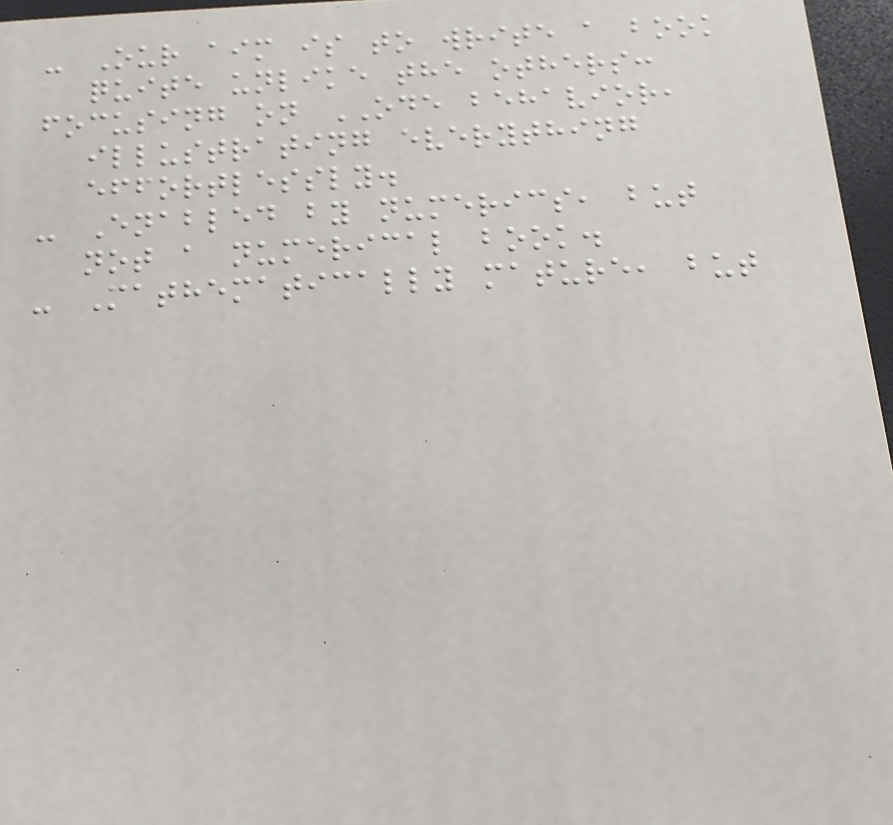- Our aim is to write a book
quite unlike the others:
focusing on ODE behavior,
illustrating everything
effortlessly.
- Enabled by numerics, but
not a numerical book.
- Mathematically mature, but
